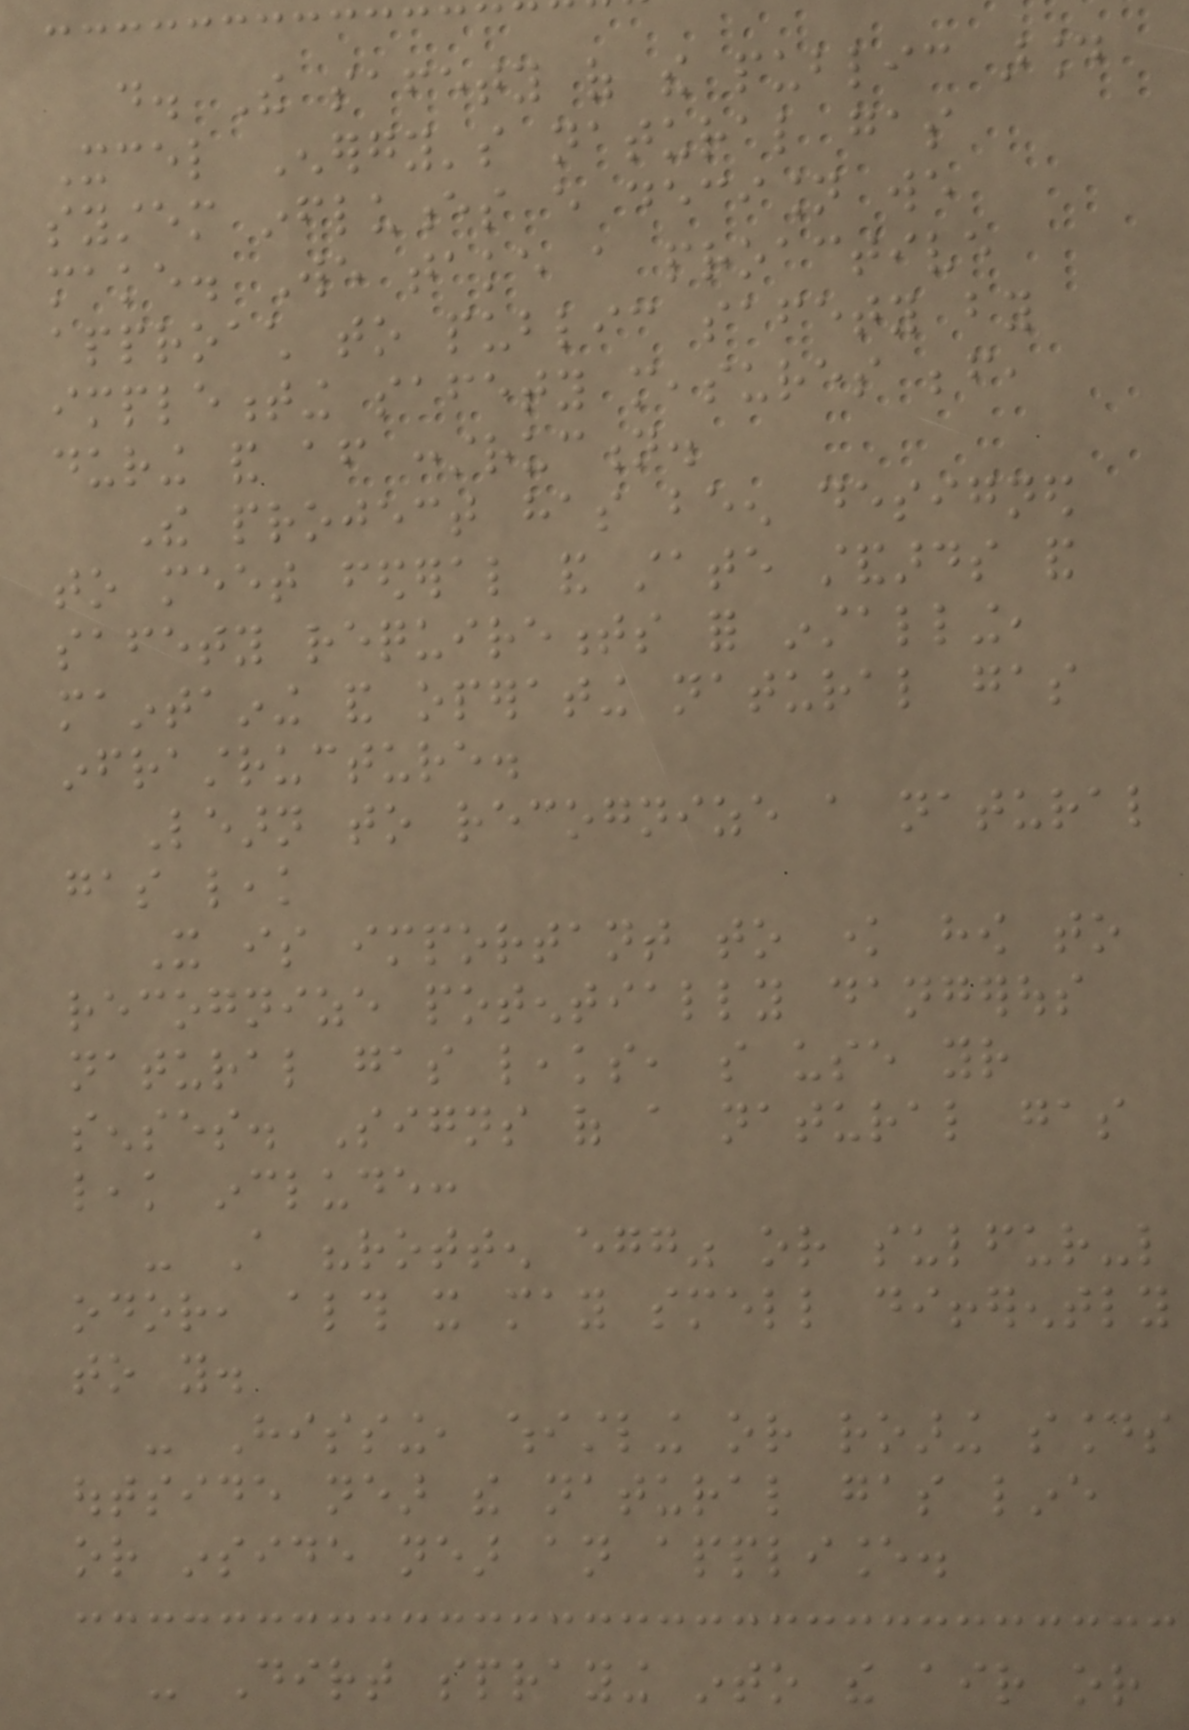do. The safety of the public around
Xcel Energy's natural gas
system influences every decision we
make. We take a proactive
approach to public safety by
implementing safety measures before,
during and after construction.
The project has been designed
to meet federal and state standards and
safety requirements for installing,
maintaining and operating natural gas
infrastructure.
Learn to recognize a natural
gas leak
It is important to know how to
recognize potentially dangerous
natural gas leaks, so use your
senses. Signs of a natural gas
leak include:
- A "rotten egg" or sulfur-like
odor, although it may smell differently
to you.
- Hissing, whistling or roaring sounds
outside near the natural gas line
or inside near an appliance.
- Dirt spraying into the air or
